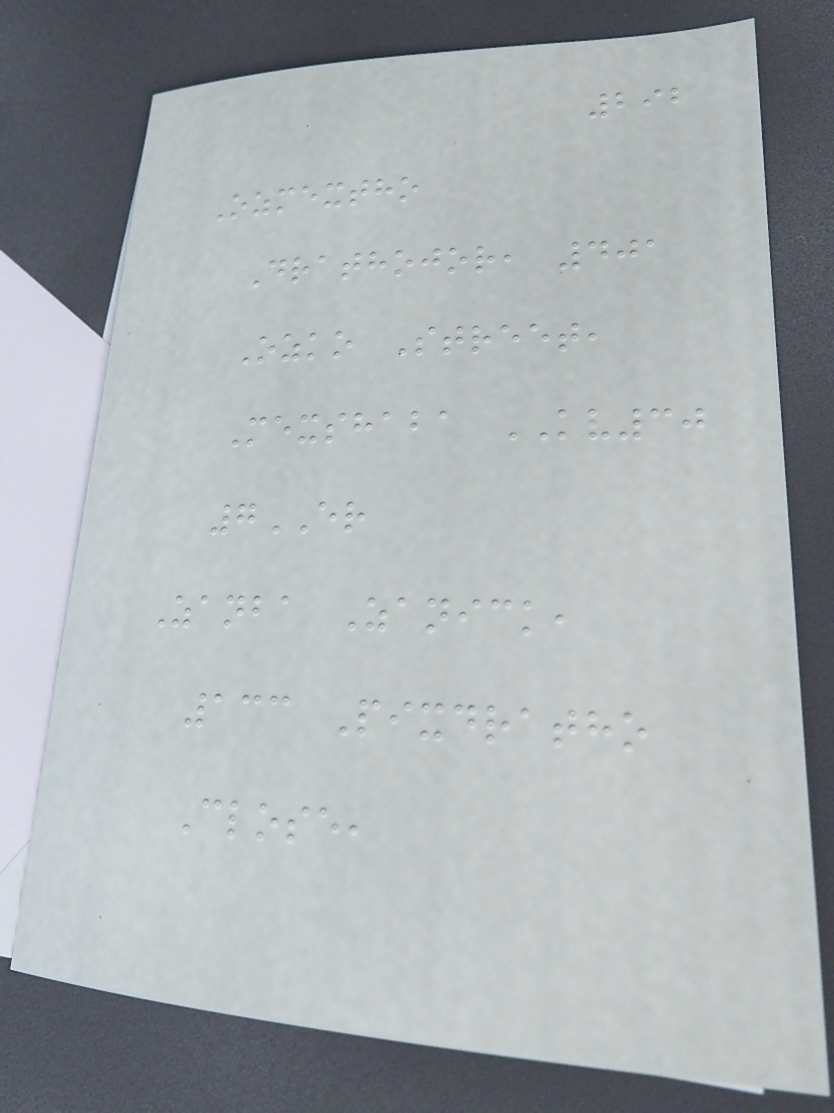292
Ozmextho
Drathojor, 401
Ozko Street,
Mexshaba KV30
7ER
Zanba Zanick,
133 Pixdratho
Close,
